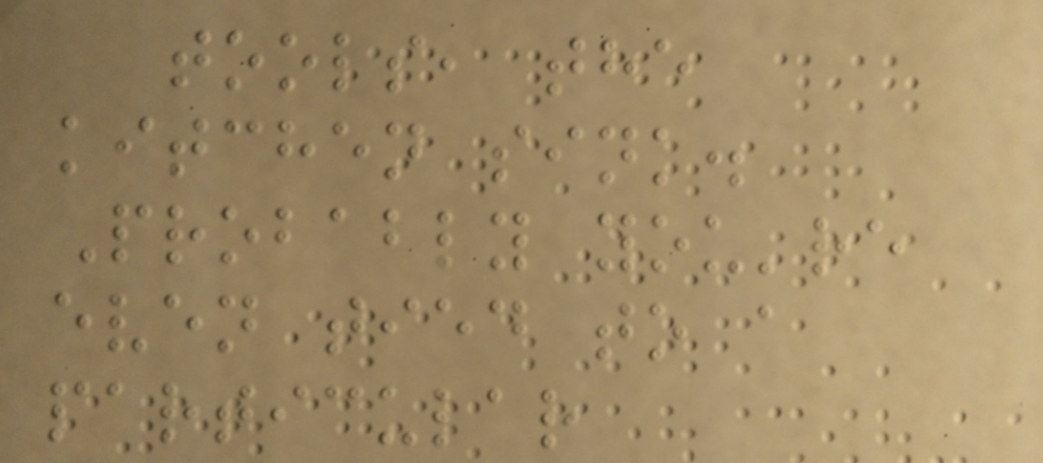tools, the
kitchen sink.
Probably you're
even tied to a
particular
